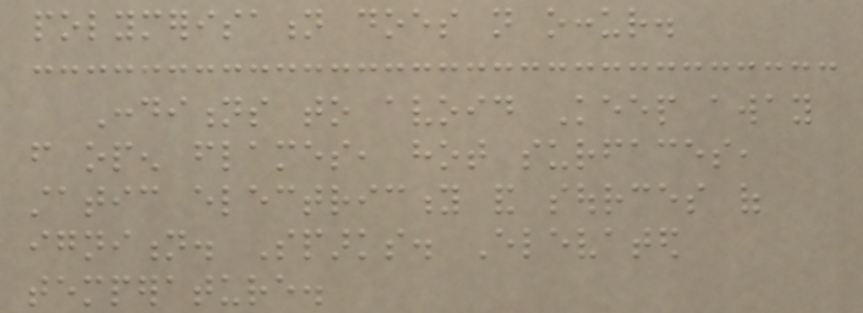polymerisation does not occur.
Conditions to avoid Keep away
from open flames, hot surfaces,
static electricity and sources of
ignition. Sparks. Elevated
temperature.
